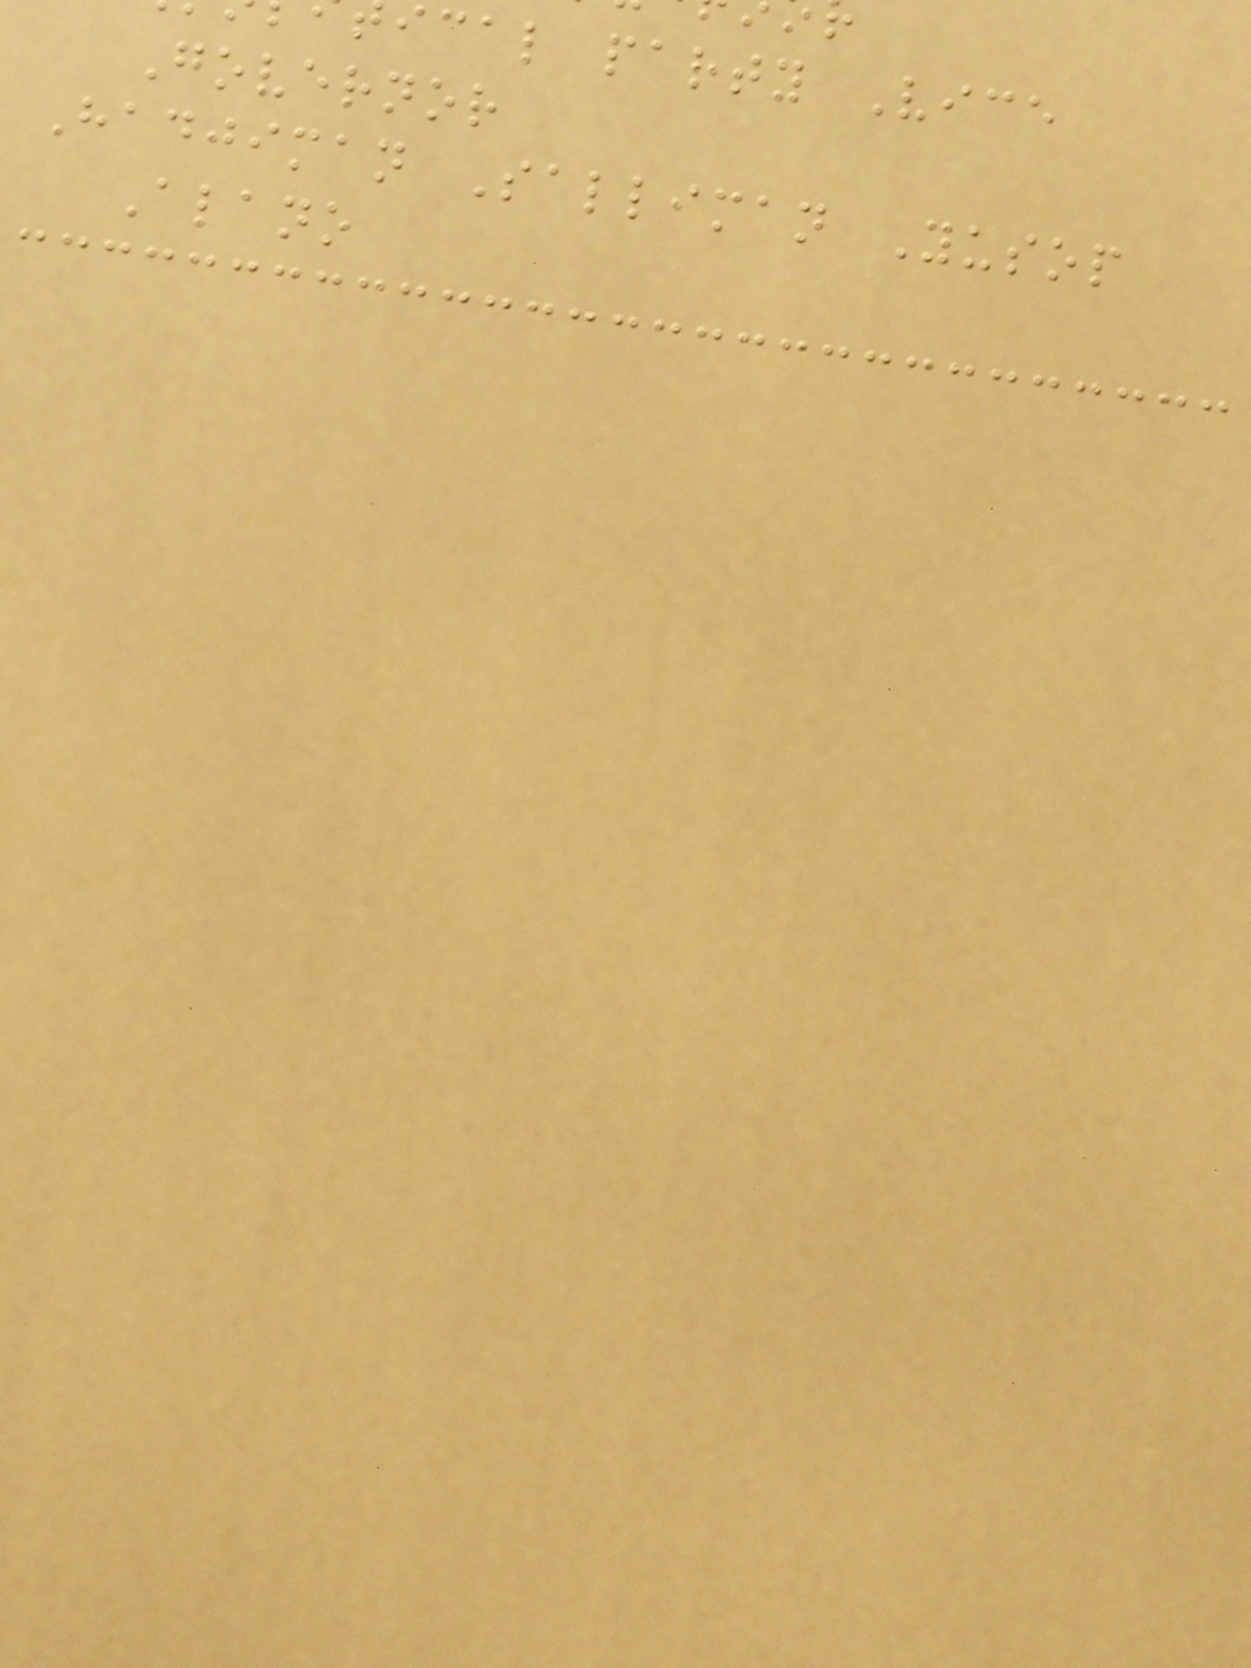ical party Vice
Governor
Hadjiman Salliman Yusop
Alano
